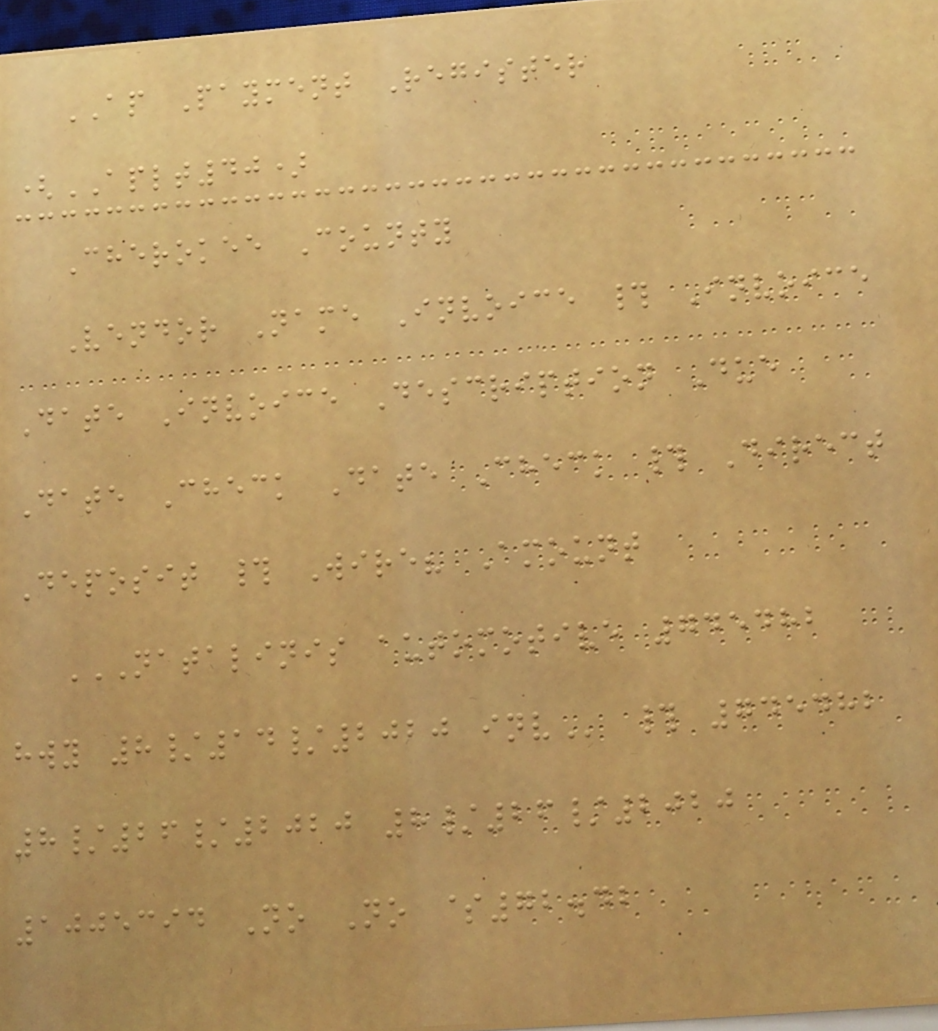AP Payment Register
(APLT40)
Cherokee County
Vendor Name Invoice # Invoice
Date Invoice Description Due
Date Check Date Check # Direct
Deposit # Wire? Amount
NATALINIS AUTOMOTIVE 745482
HWY 8/14/2020 INV # 745482
8/26/2020 8/26/2020
1005394 No No $72.42
